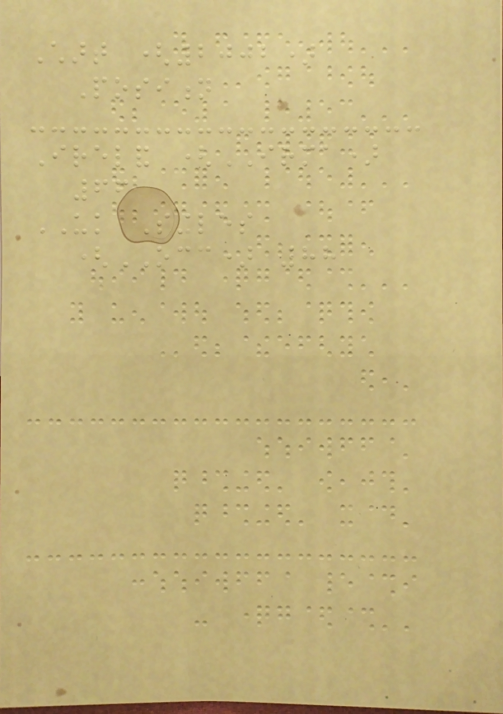Chart (2002)
Position
Ireland (IRMA)
66
UK Singles
(OCC) 88
